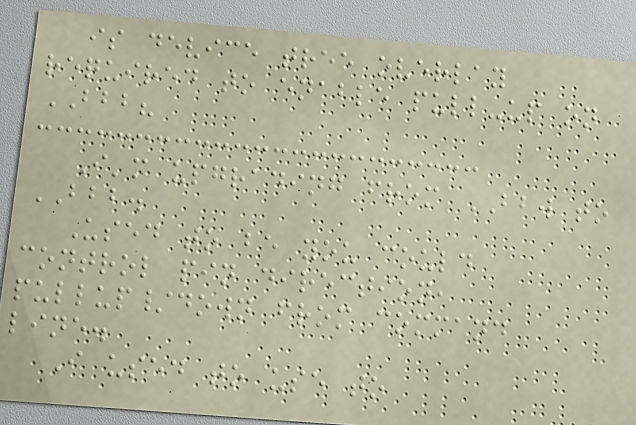is device tree overlay
required to enable pull-up on
BBB?
I'm upgrading from BBW to
BBB.
Used to be you could
control pin direction,
pullup/down from command
line.
I used to use to
